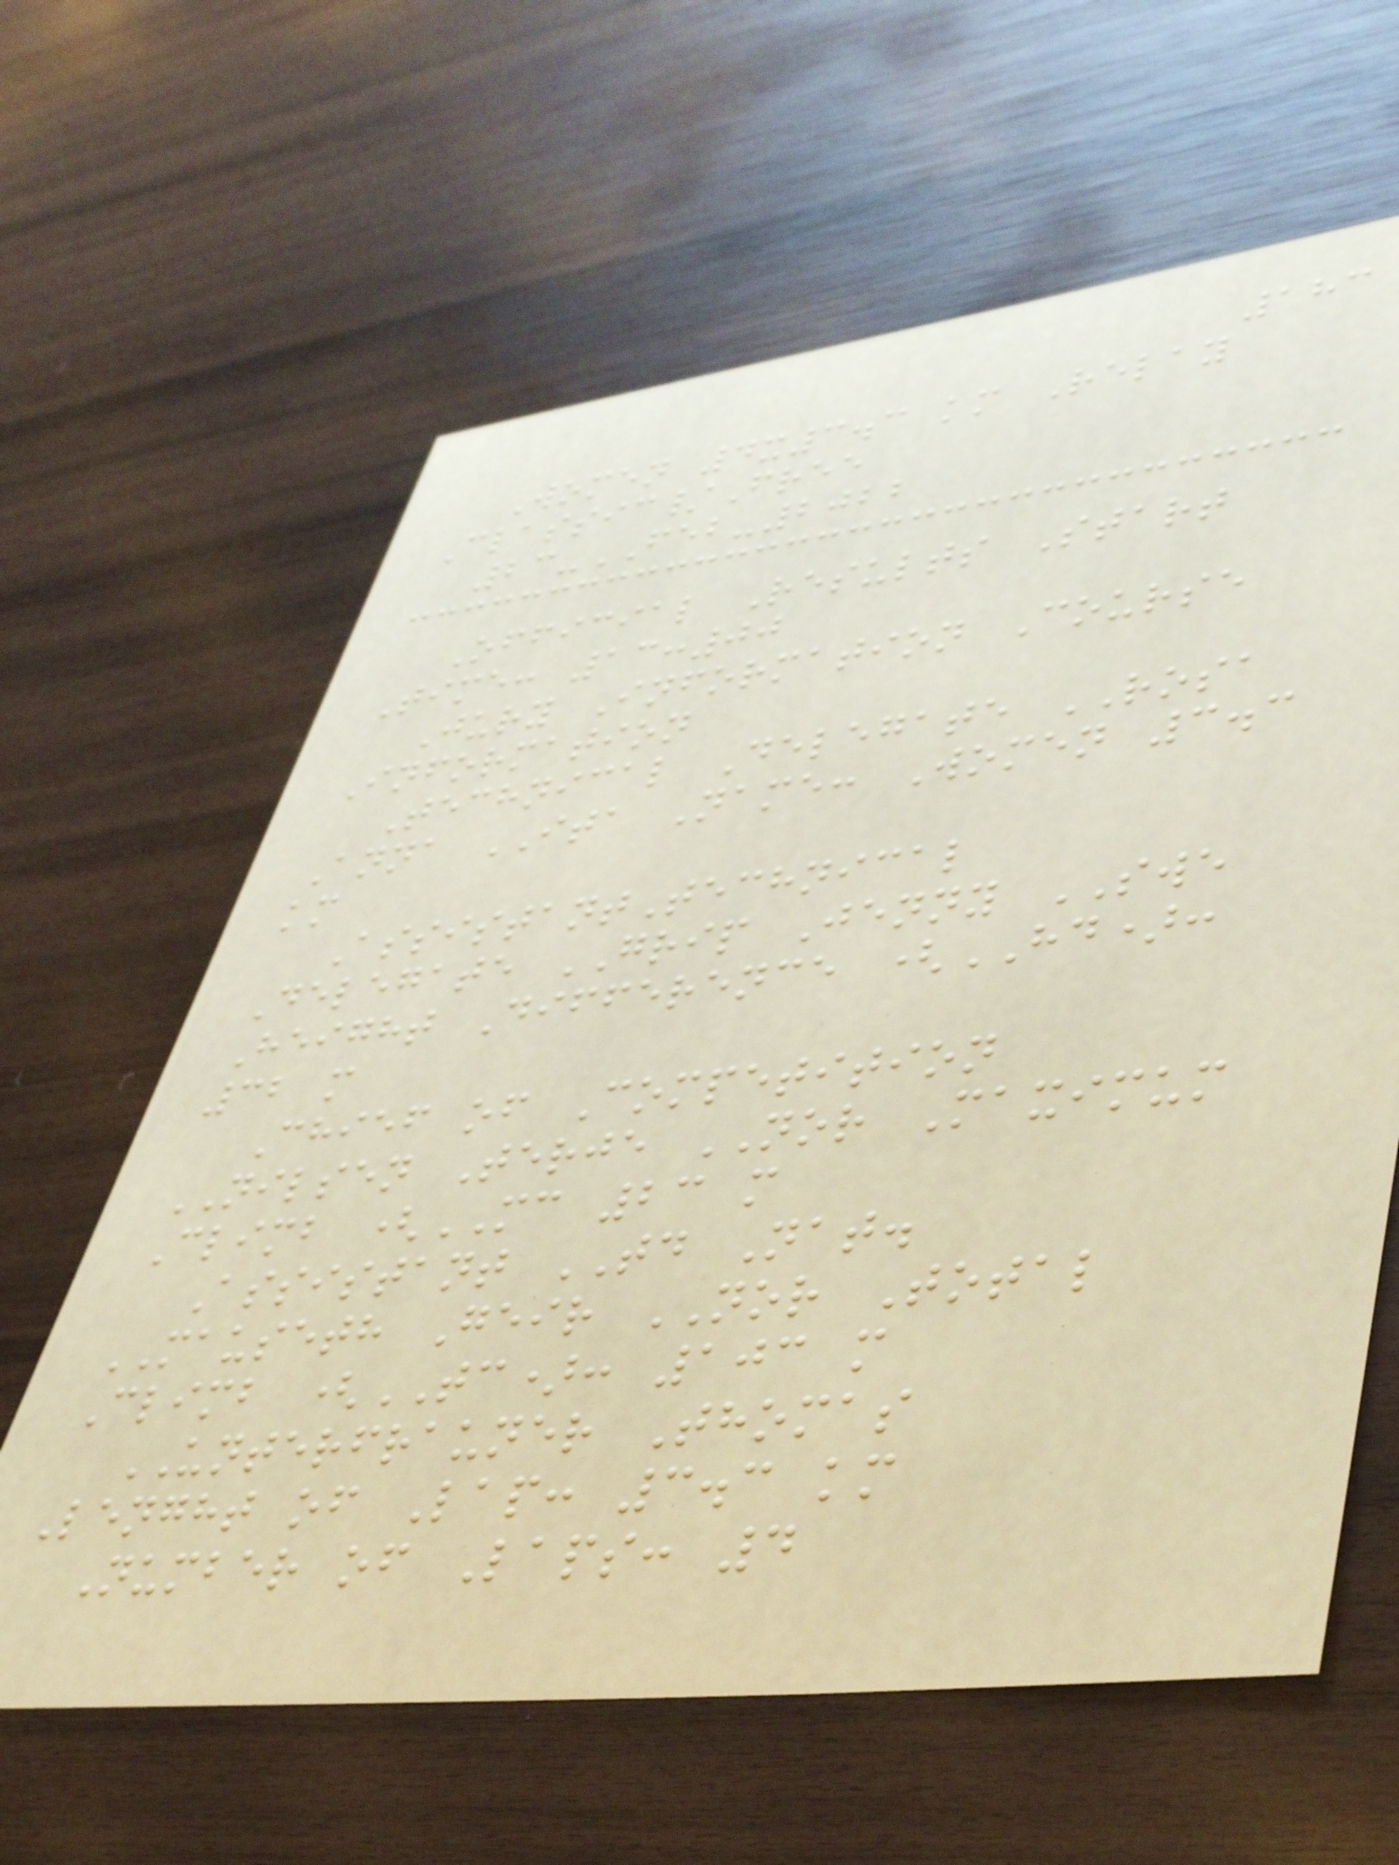183
Women 4x3.3 km Relay
Classic/Free
23-FEB-2022
Official Results Start
Time: 13:00
Jury Information Course
Information
Technical Delegate ROSA
Anna ITA Name: Women 3.3
km
AssistantTechnical
Delegate GRIP Jenny SWE
Height Difference (HD):
32 m
Chief of Competition
NILSEN Terje NOR Maximum
Climb (MC 23 m
Assistant TD Nat.
MAUSETH Geir NOR Total
Climb (TC): 103 m
UNTERFRAUNER Thomas
Lenght of Lap: 3.3 km
Number of Laps: 4
